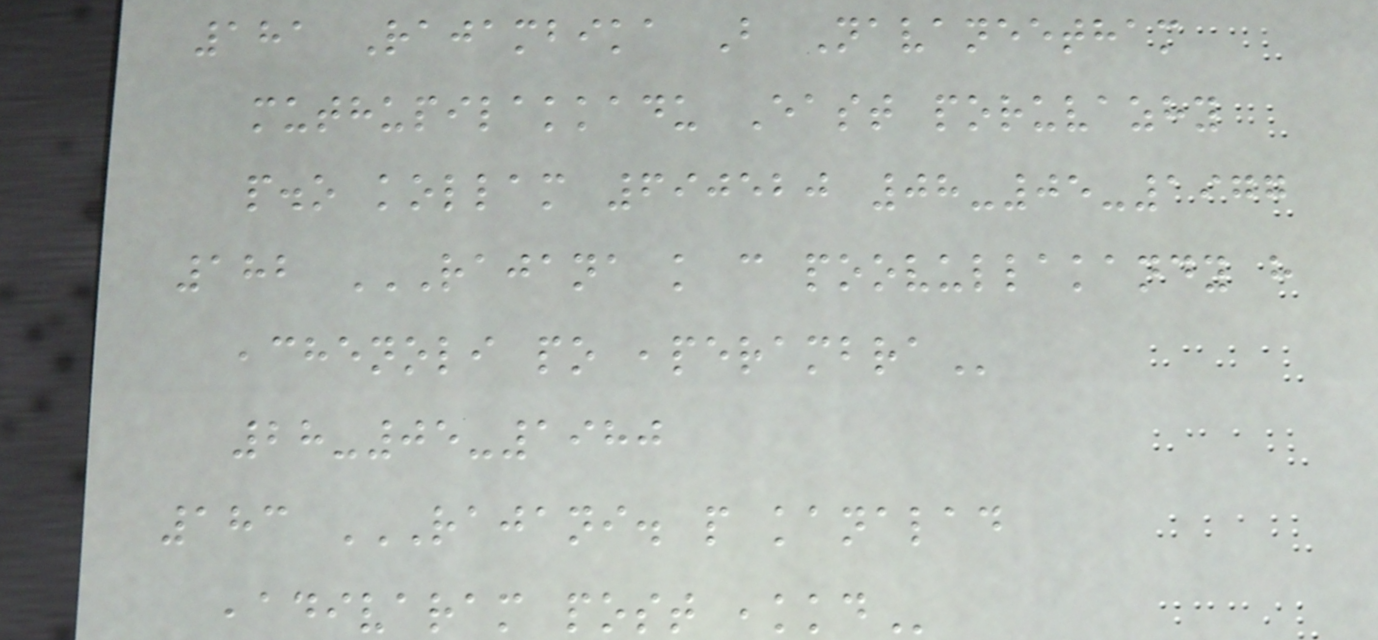181 Rajambika B Navaneetham
muthupilakkadu East poruvazhy
p.o kollam 690520 08-05-1977
182 RAJANA K C POOVULLAKANDY H
,CHENOLI PO ,PERAMBRA
28-05-1980
183 RAJANI. P KANALAD
,ADIVARAM POST ,KKD
